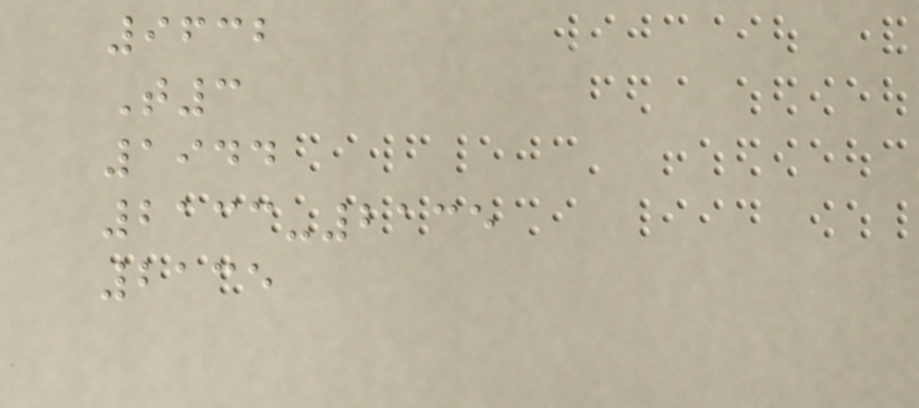9632
T3
1944
2133-2135
2135
